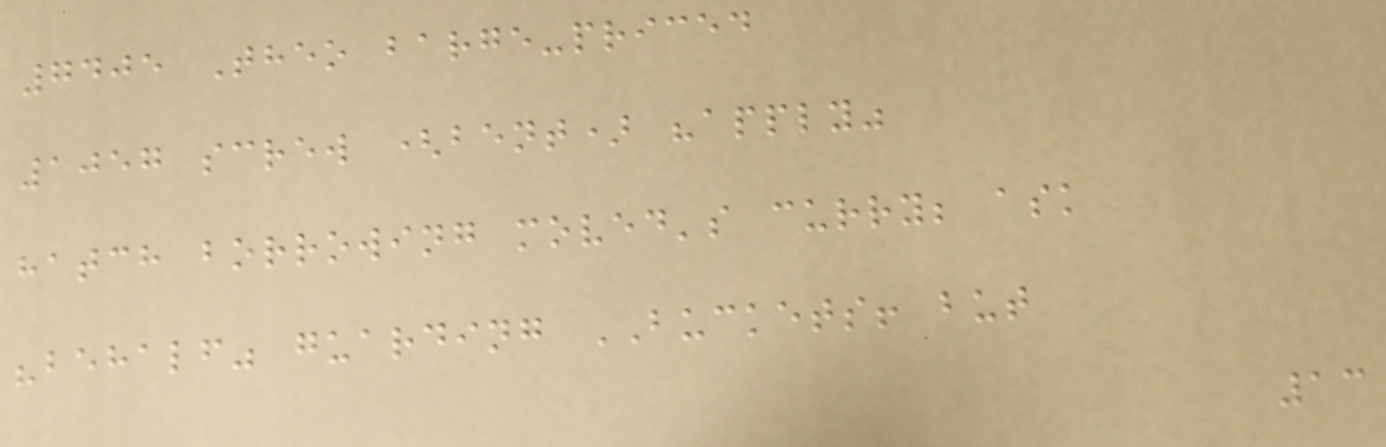7405 Theo barge-priced
1057 screw (bent) "apply"
hatch borrowing moved's curry; ask
"behalf" guarding BUCKETS! but
13
